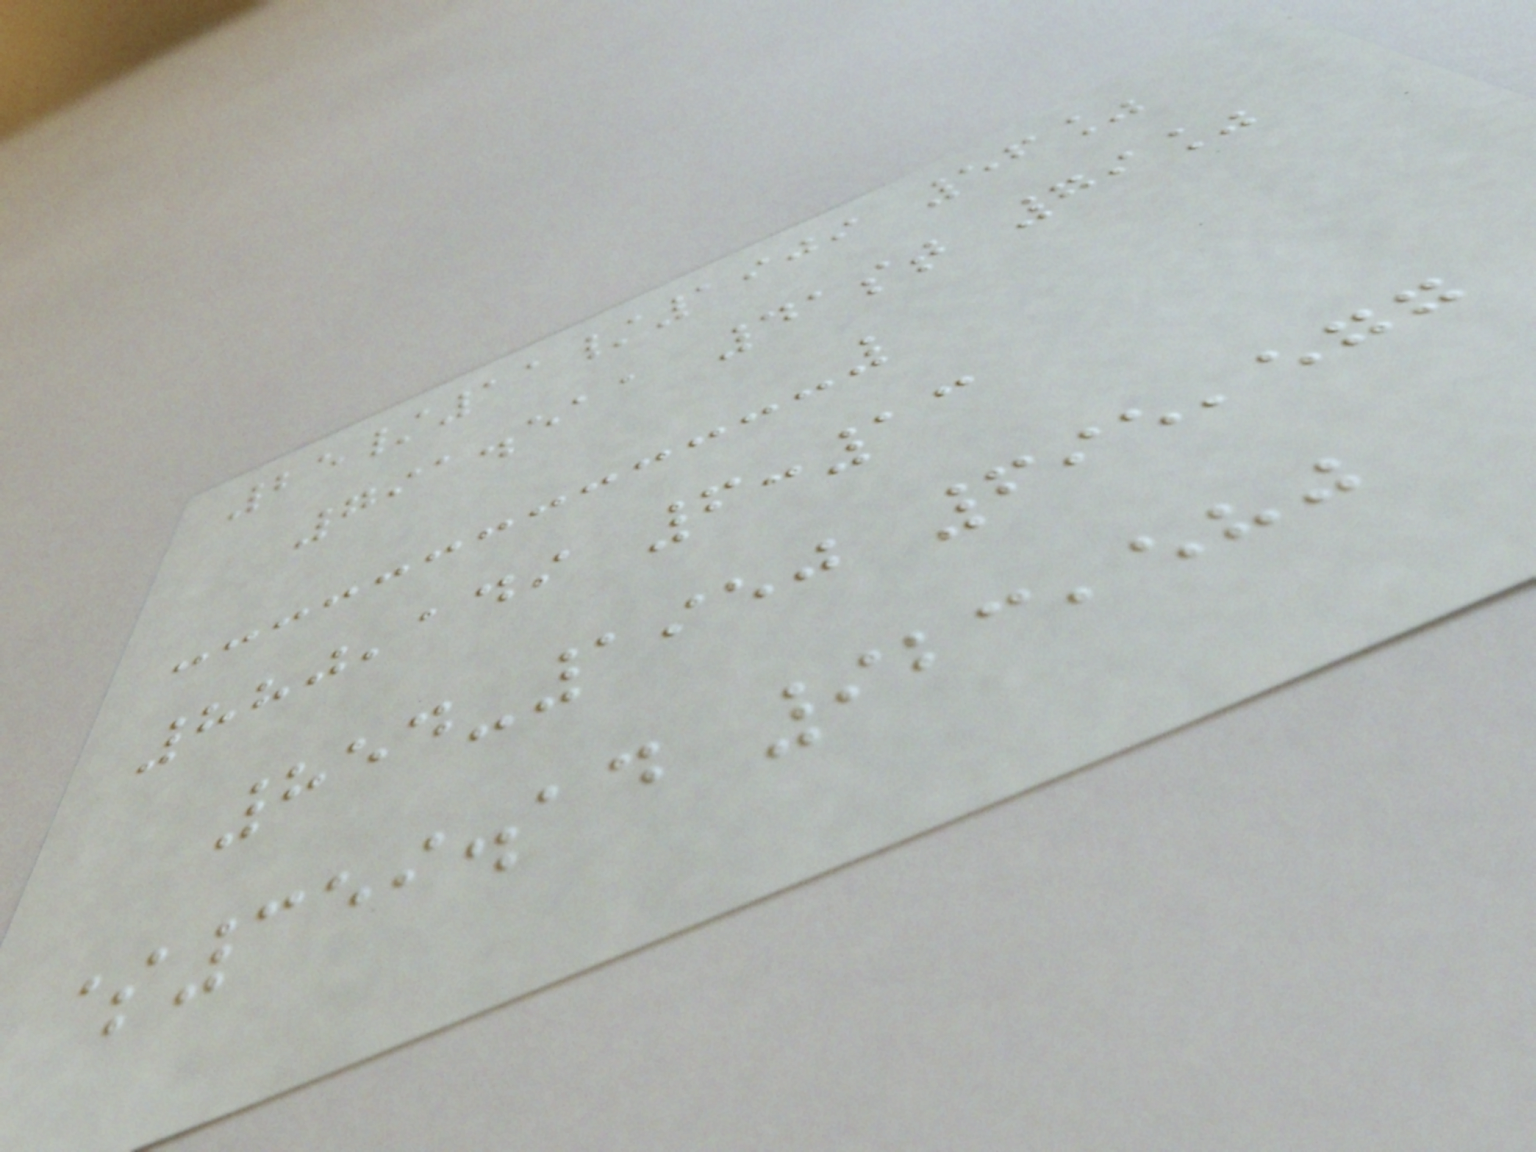25/11/1909 56%
791.511 41st 79%
880,149 6:13
854-1950 695,577
$359.14 923,580
